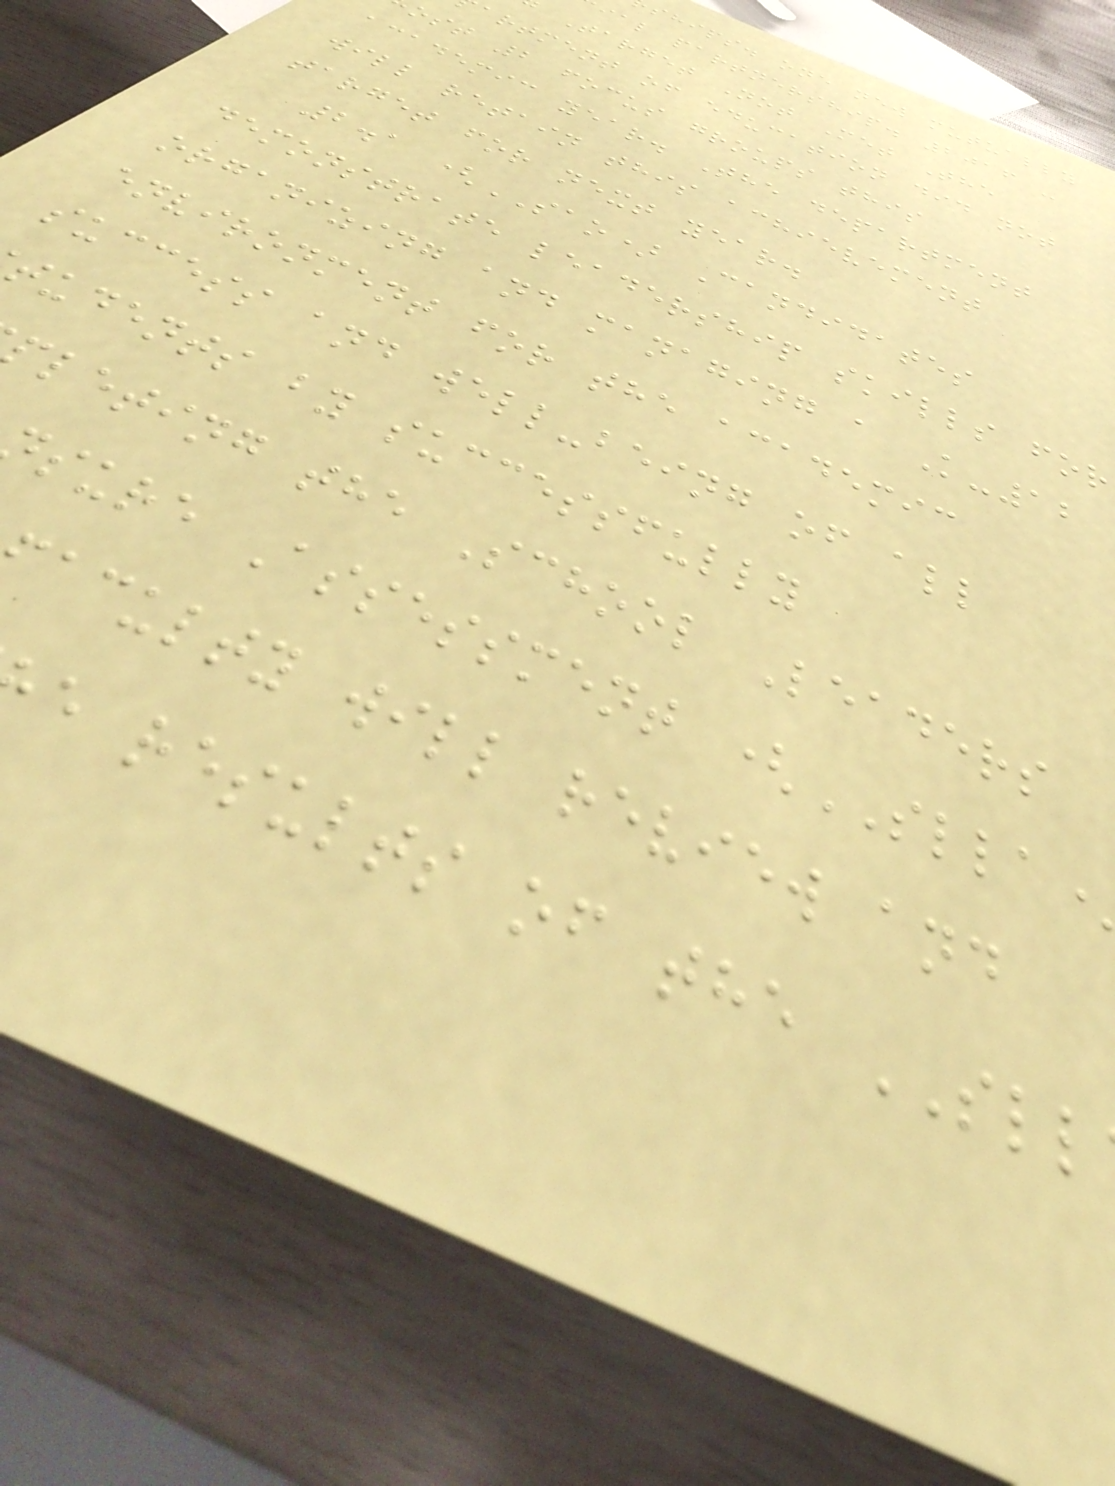ships. one new mutually
ial partnership. 2016 -
Target Not Met The
artment of education did not
ost 2 focus groups this
academic year. The department
will retain this achievement
target for next year.
2.1 (SAO) Candidates
demonstrate leadership skills for
organizing and managing a K-12
environment for the academic
success and well-being of all
tudents by successfully
leting the School Leaders
sure Assessment (SLLA
aculty will review and
e results of the SLL
